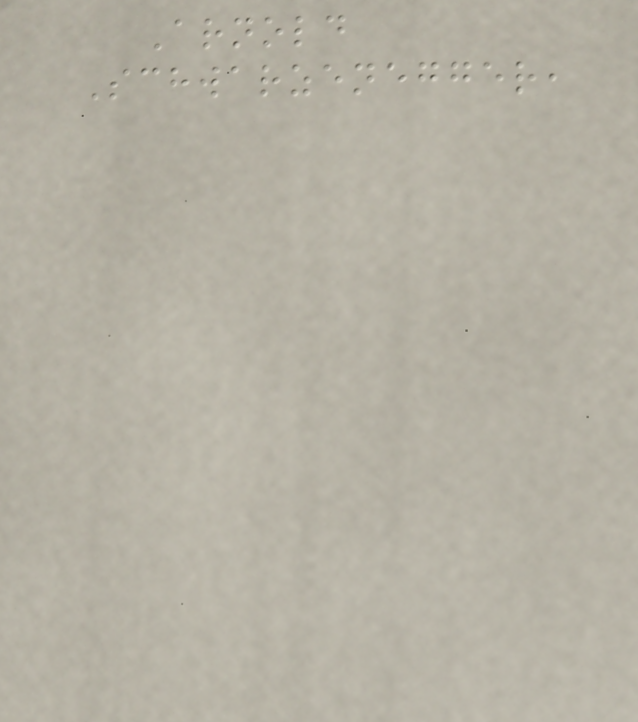Arnold
Schwarzenegger,
